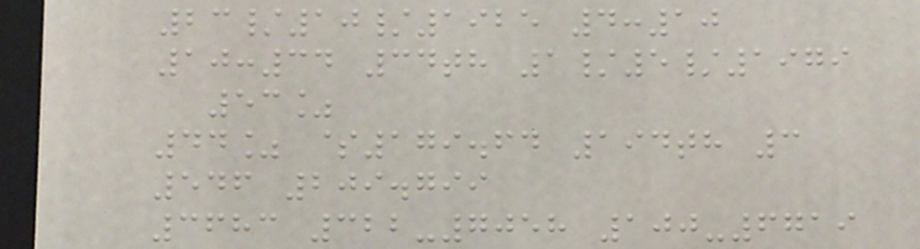23/10/1925 4:10
10:34 34th 1/5/1979
53%
44% $179.64 194th 3
546 209.799
3683 322-7058 100-6719
